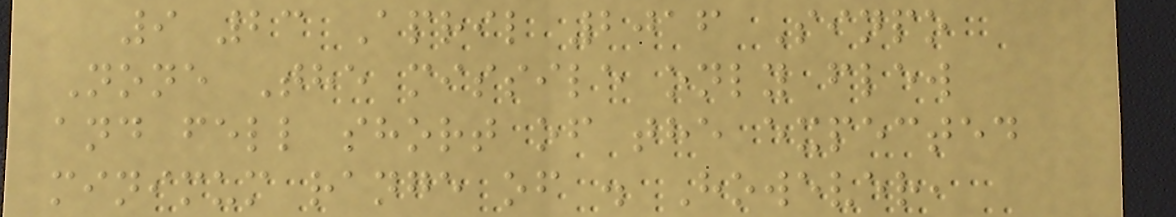9 23 April 2016 Sinpo
None The missile only flew
and fell short of the expected
minimum range of . However,
